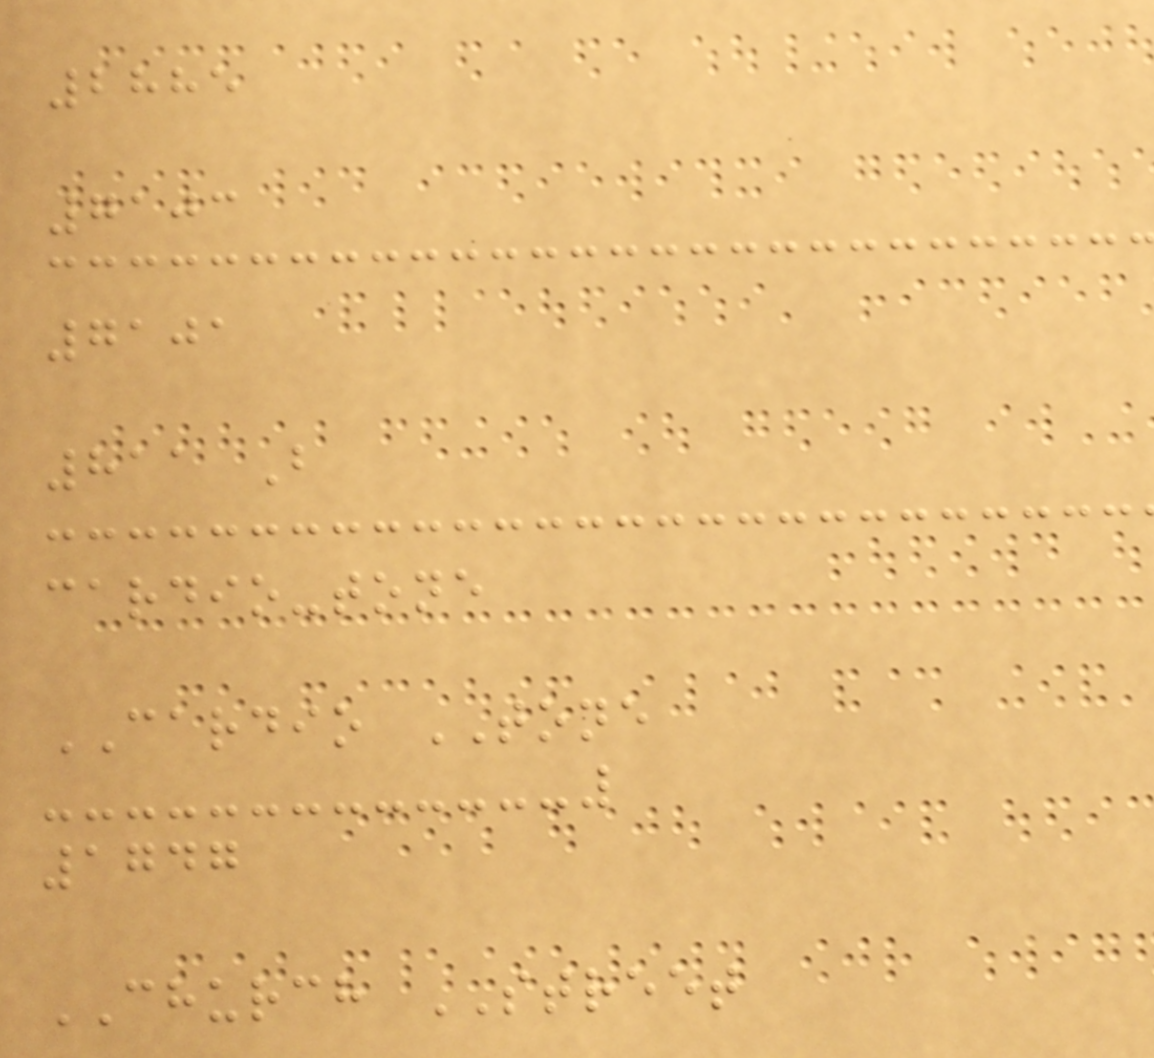2885
7103
7101
811 B
cardio-tone
CARDIO TONE
1747
CHURCH STREET
